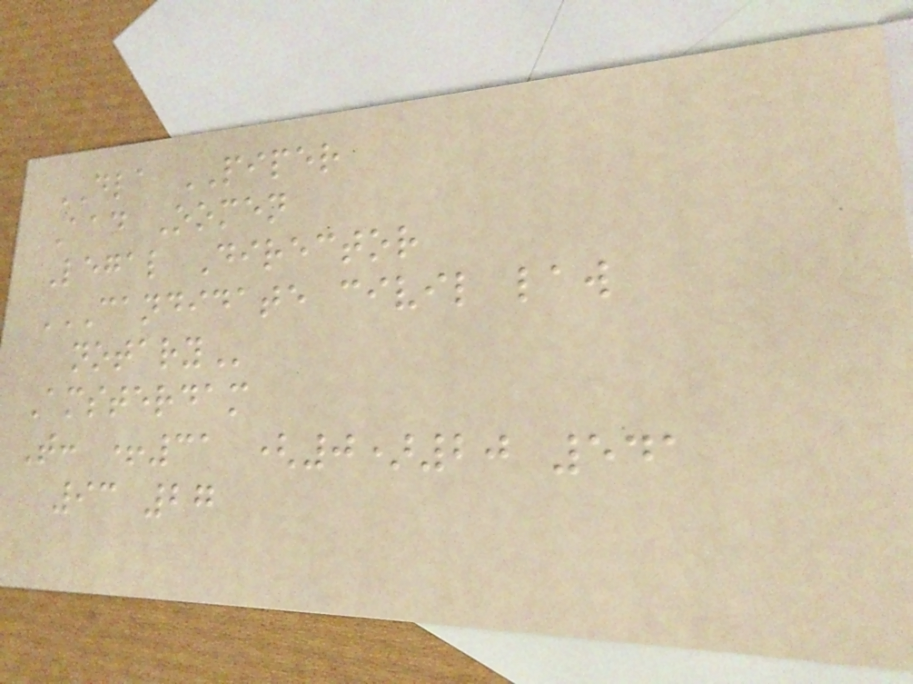DLA PIPER
Aad Oomen
Legal Director
CANDIDATE CIVIL LAW
NOTARY
Amsterdam
T: +31 (0)20 541
93 27
